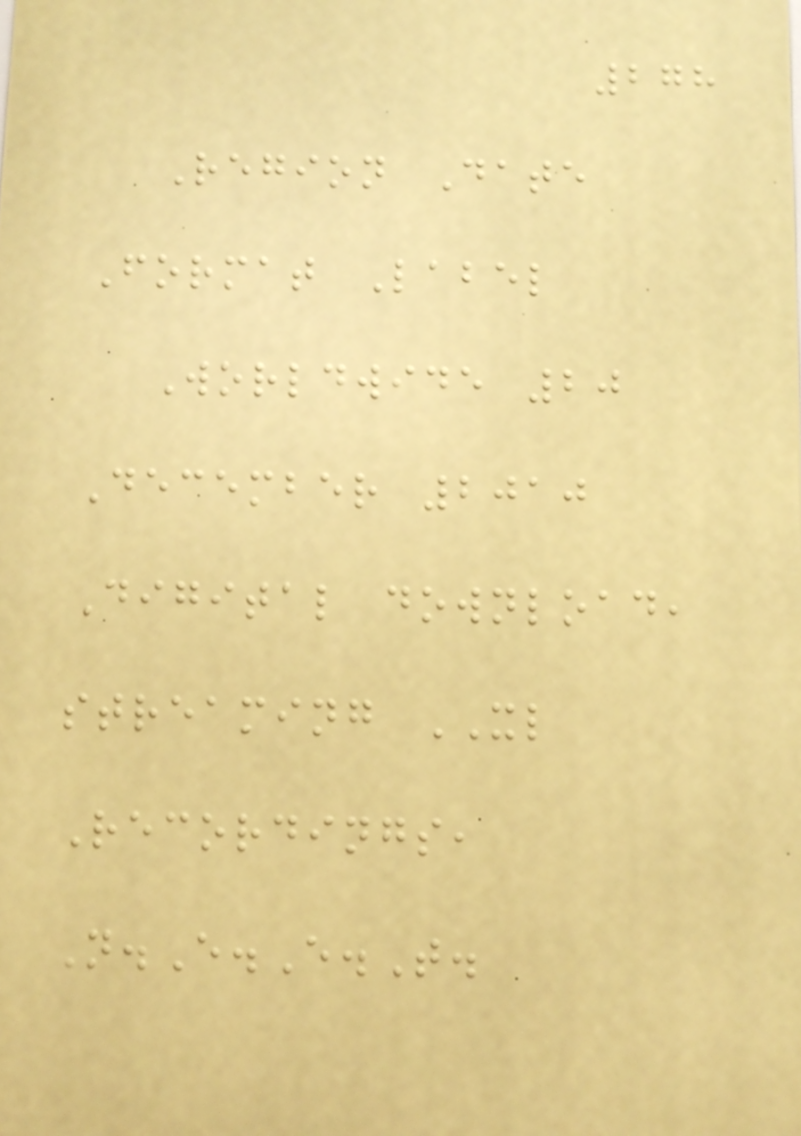278
Region Date
Format Label
Worldwide 20
December 2010
Digital download,
streaming XL
Recordings,
N.E.E.T.
